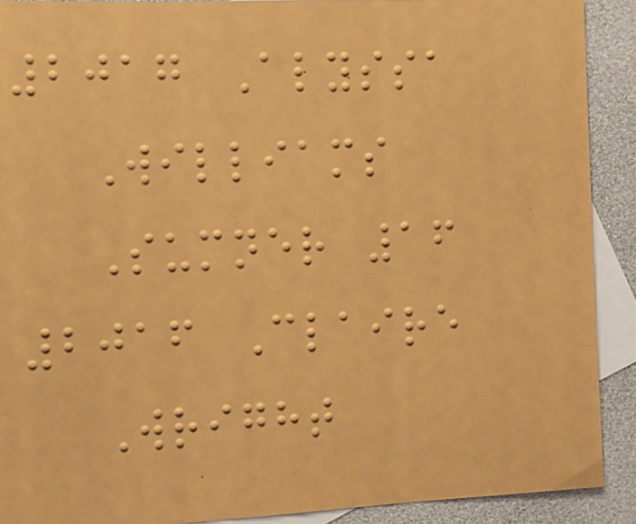2017 Alyssa
Williams
Sumner 16
2016 Claire
Wright
